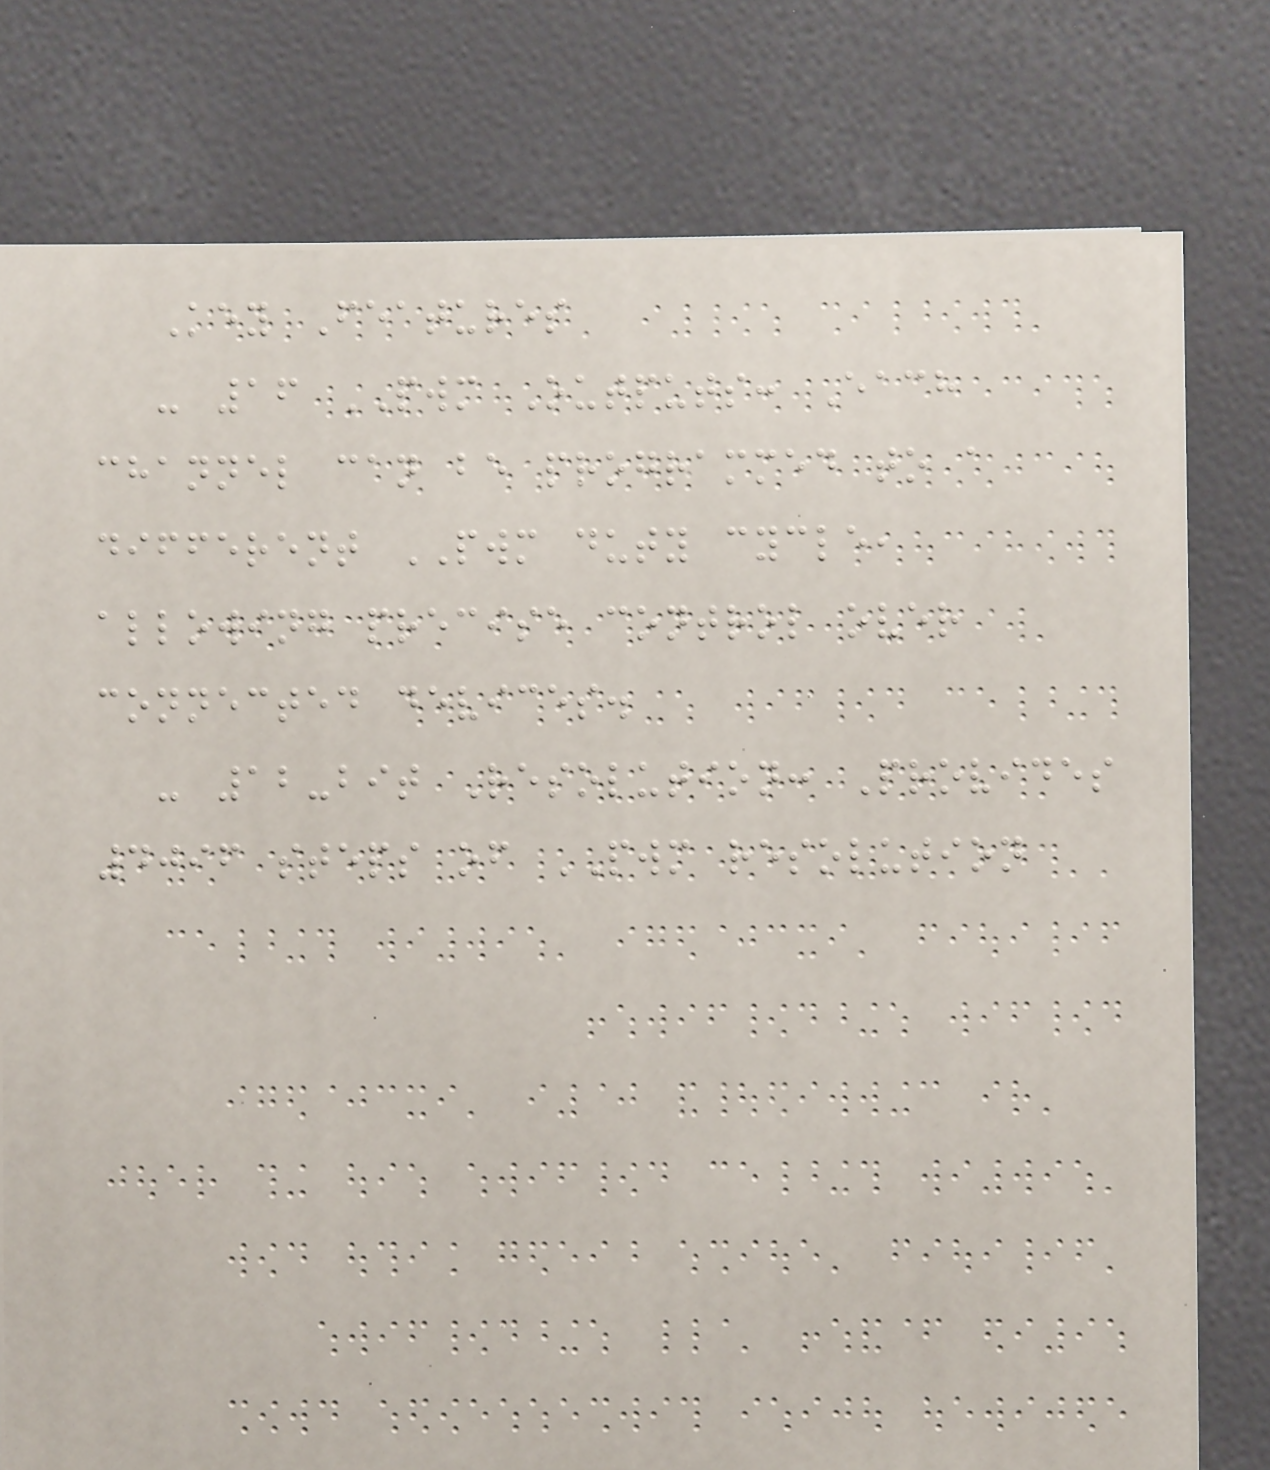Key Features
- 16 PWM Outputs: Each
channel can be programmed to a
different PWM duty cycle,
allowing precise control over
connected devices.
- 12-bit Resolution: Provides
4096 steps of PWM resolution
